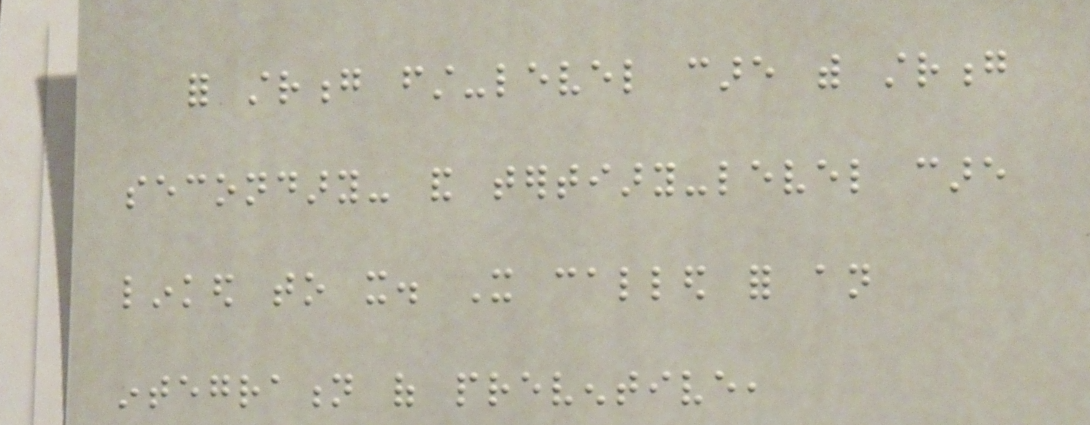for strong first-level care with strong
secondary- and tertiary-level care
linked to it. It called for an
integration of preventive,
